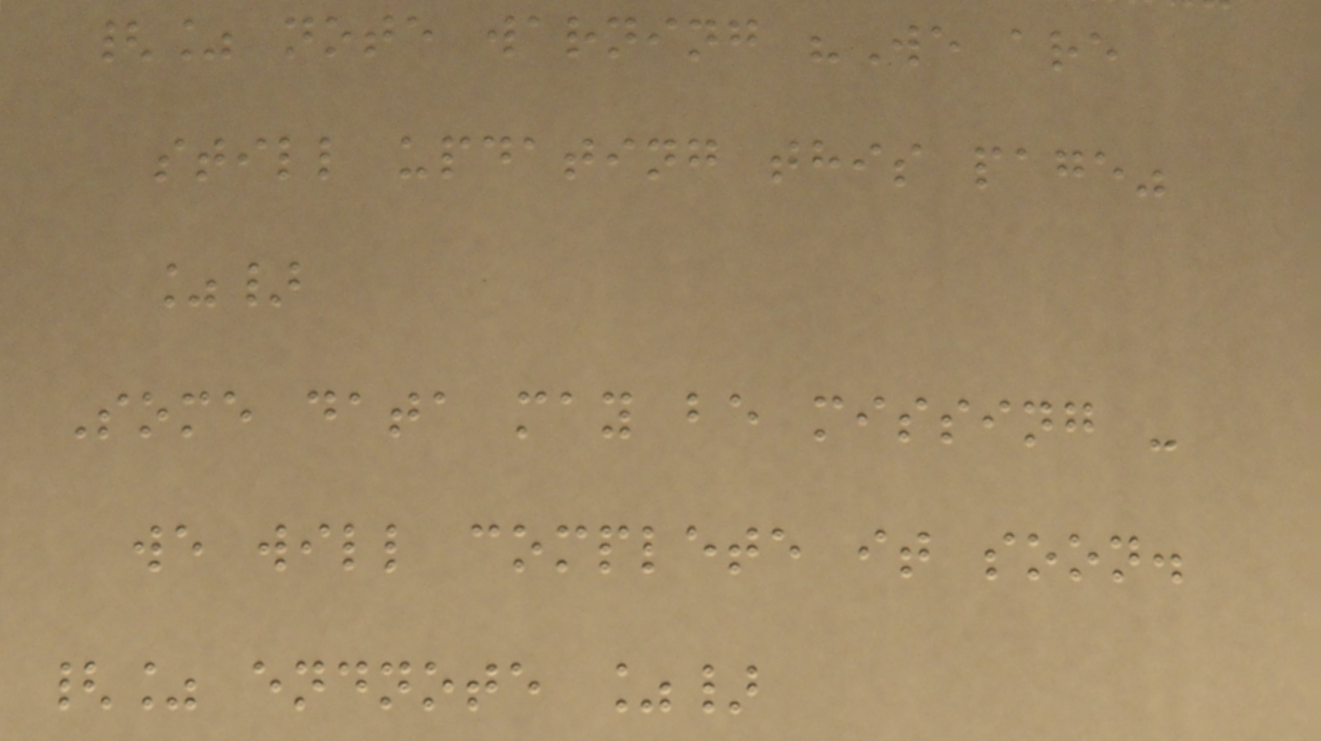{% note warning "We are
still updating this page"
%}
Some data may be missing -
we will complete it soon.
{% endnote %}
